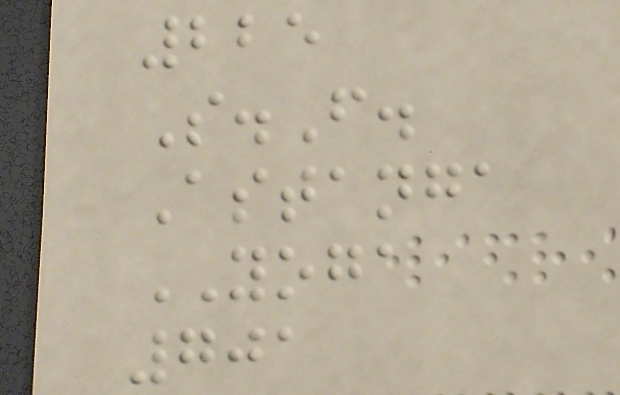225
S.F.
Astanga
YOGA
701
